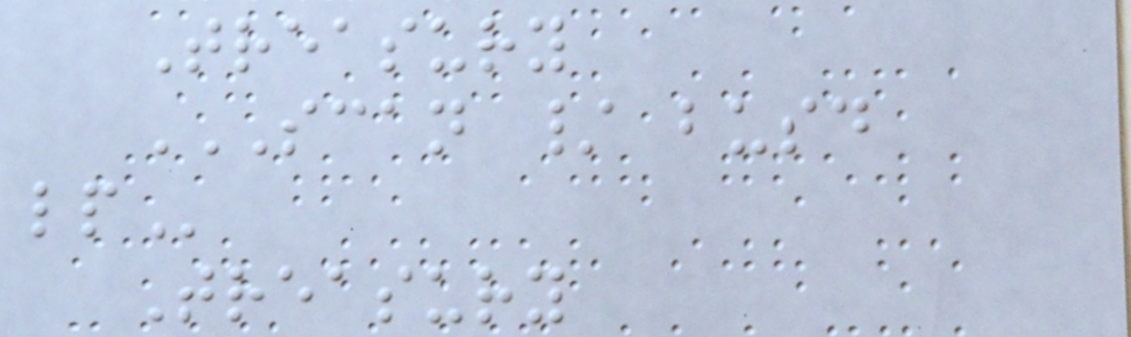Treasury
SCAN / BUSD
LP
Treasury
